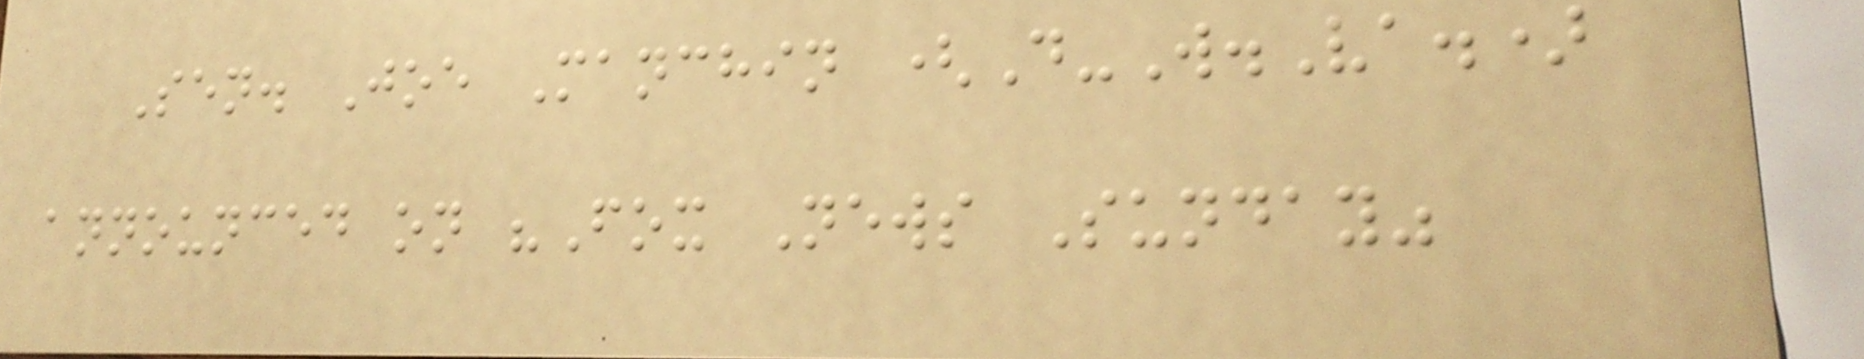Sen. Joe Manchin (D-W.Va.)
announced on "Fox News Sunday"
